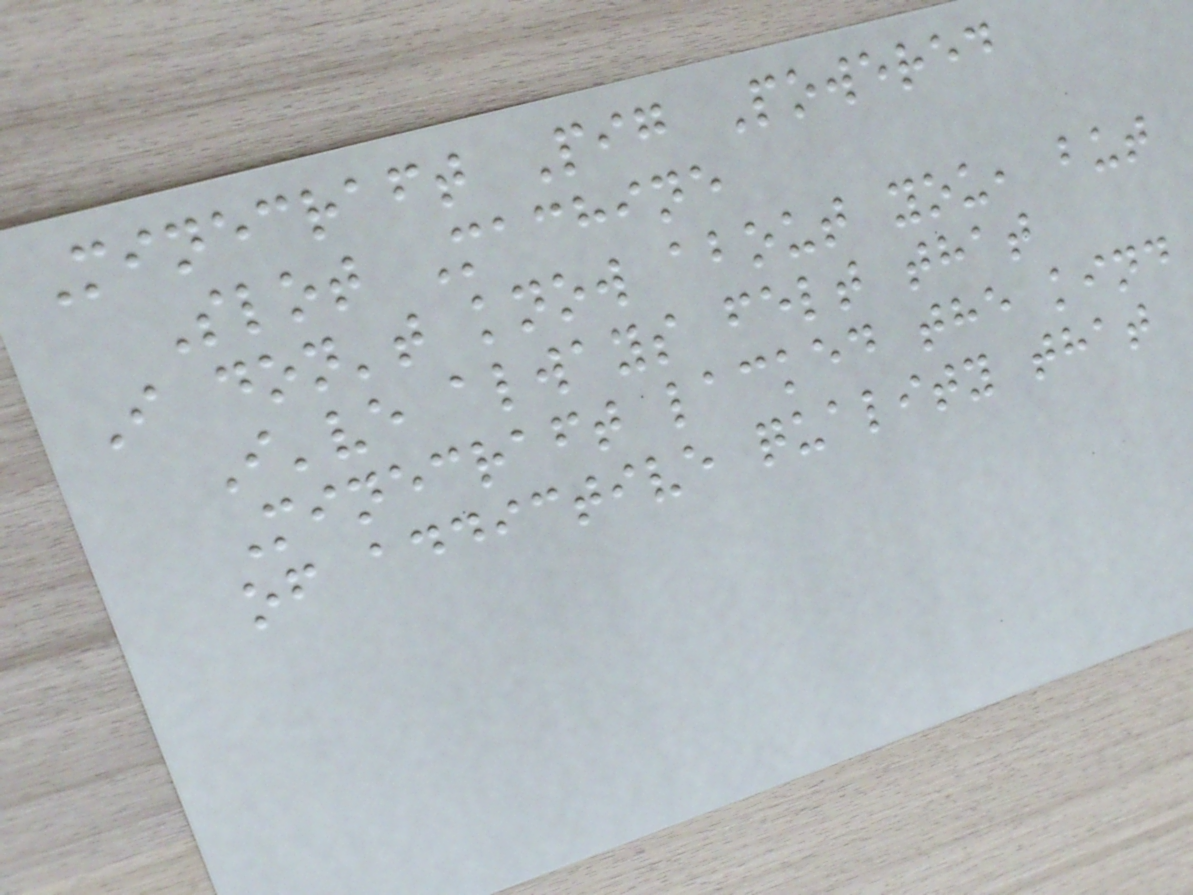Minecraft Pig Powered
Slot Machine
I don't know about you, but
I've always felt that
Minecraft lacked the kind
of addictive quality that
